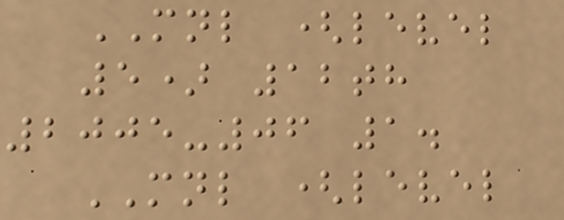MNL (level
5) 12th
2005-06 1.
MNL (level
